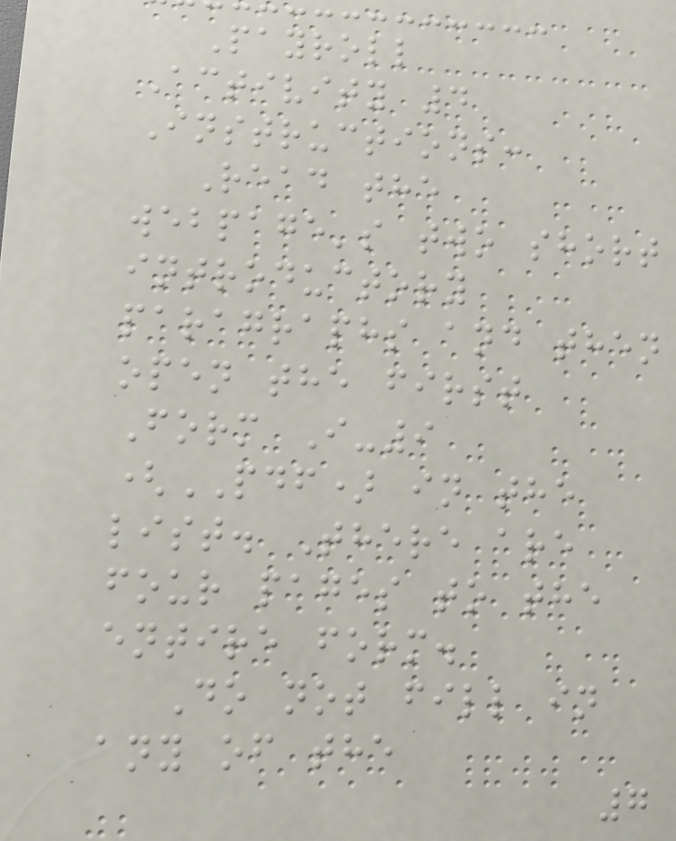Payroll
Activity 4
Instructions:
Read the
webpage's two short
introductory
paragraphs and then
open the first
Form I-9
(PDF) in the
list. There are
four pages to the
entire form.
Do not fill in
any of the
7
